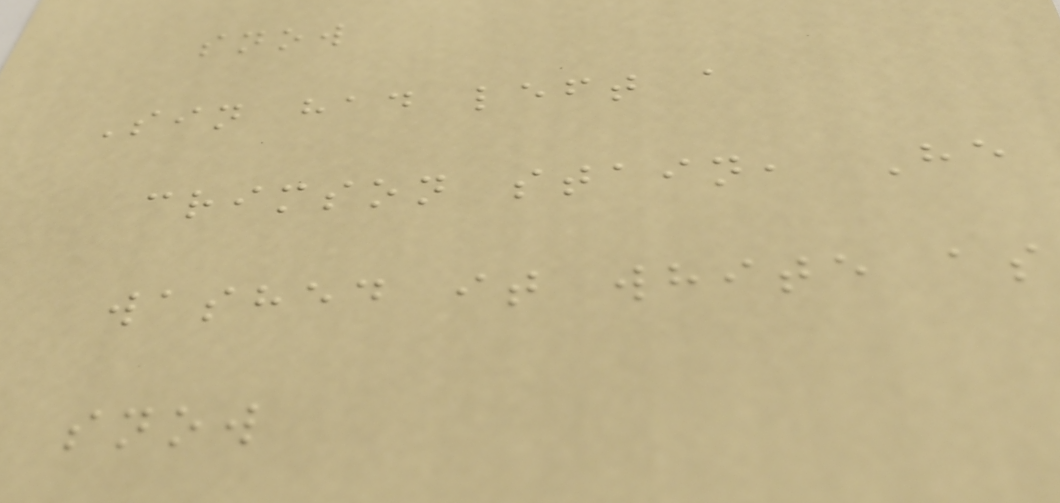snow
Sin had left a
crimson stain, He
washed it white as
snow
